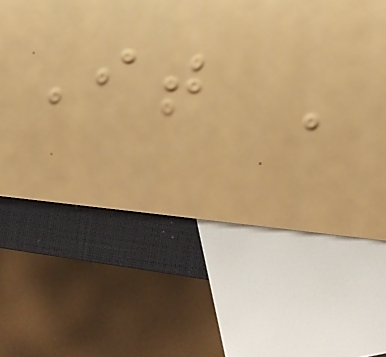It '
